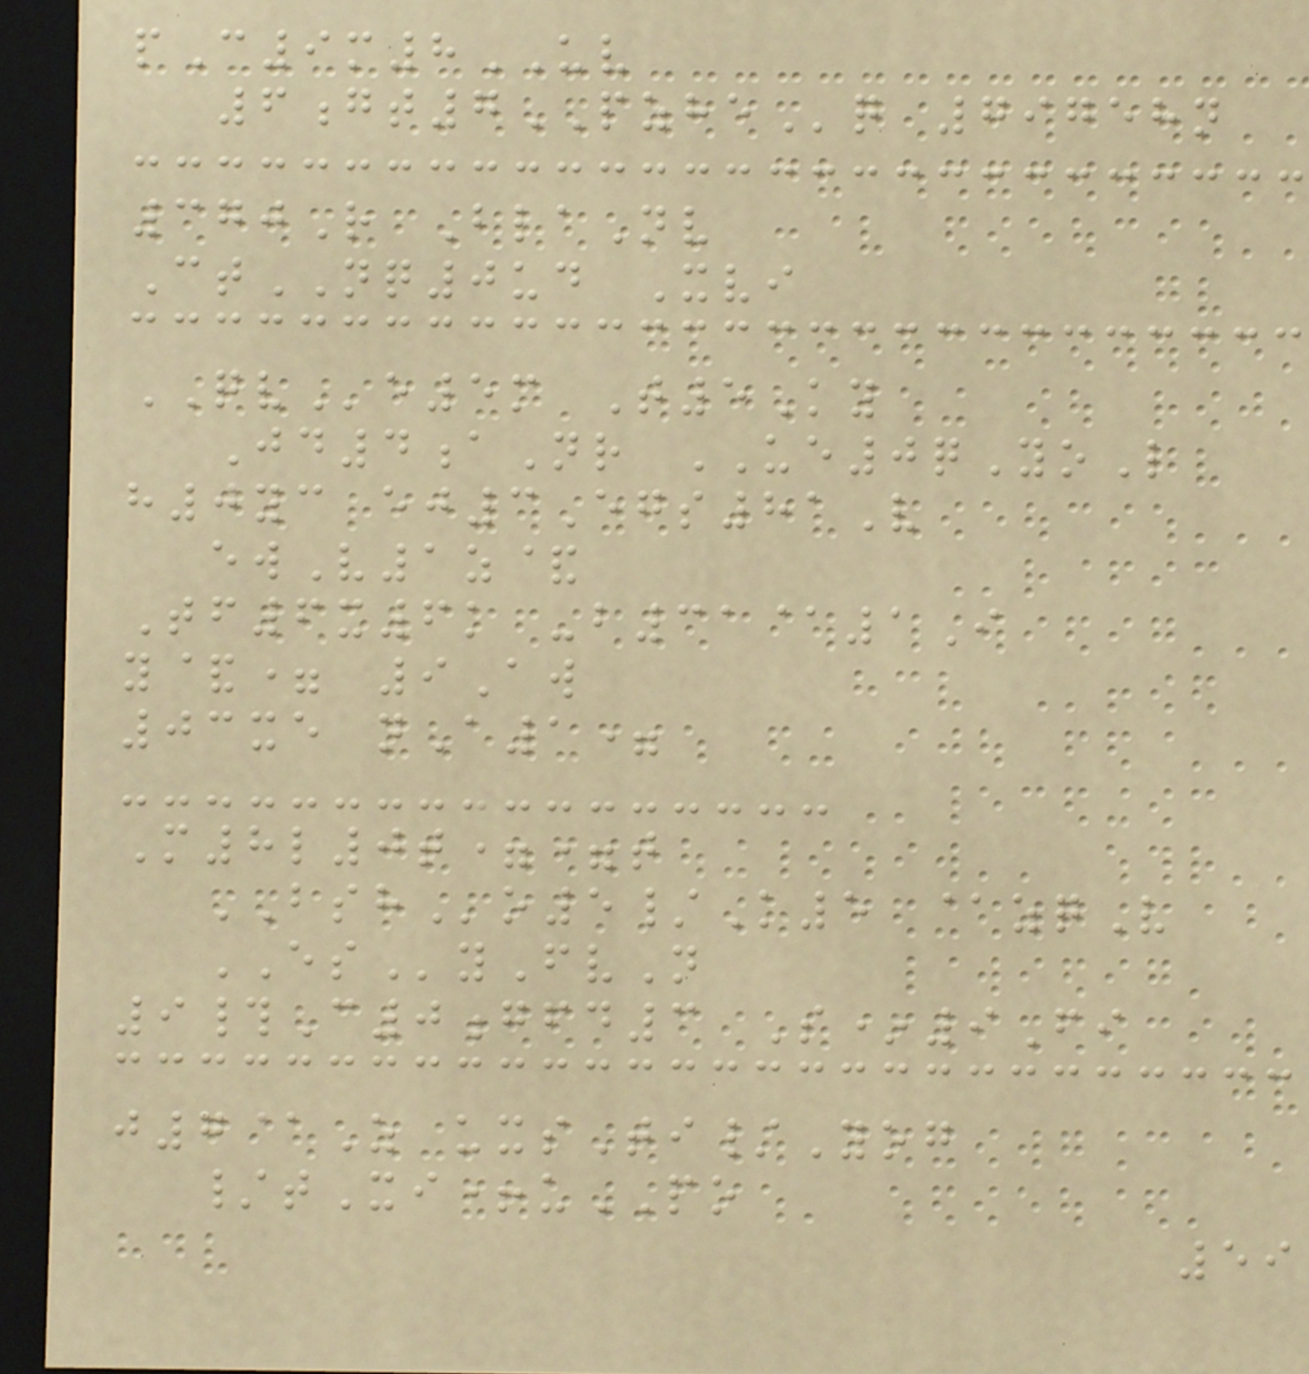pC9m8UV
6gt7PZHEq 79758n
370R BlaNv
CtNQ0ud Xvi
QVe5m T5Ky
Jd4aNr UE0qYoL
h0yc ej3Egs81V
ewV1z&
Tf6x6k -b31@1I
y&= 9Aw
03xe nA1=
M8l0t==t
BSHo5/K5 @zqV
ESyFvN
9#C0gfd3 S*9Fi
j7@Z uxsTi/Yog
/tXi+uPO
59
